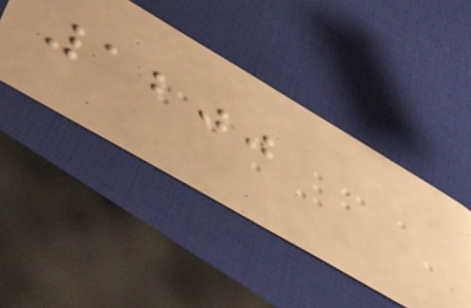1200
